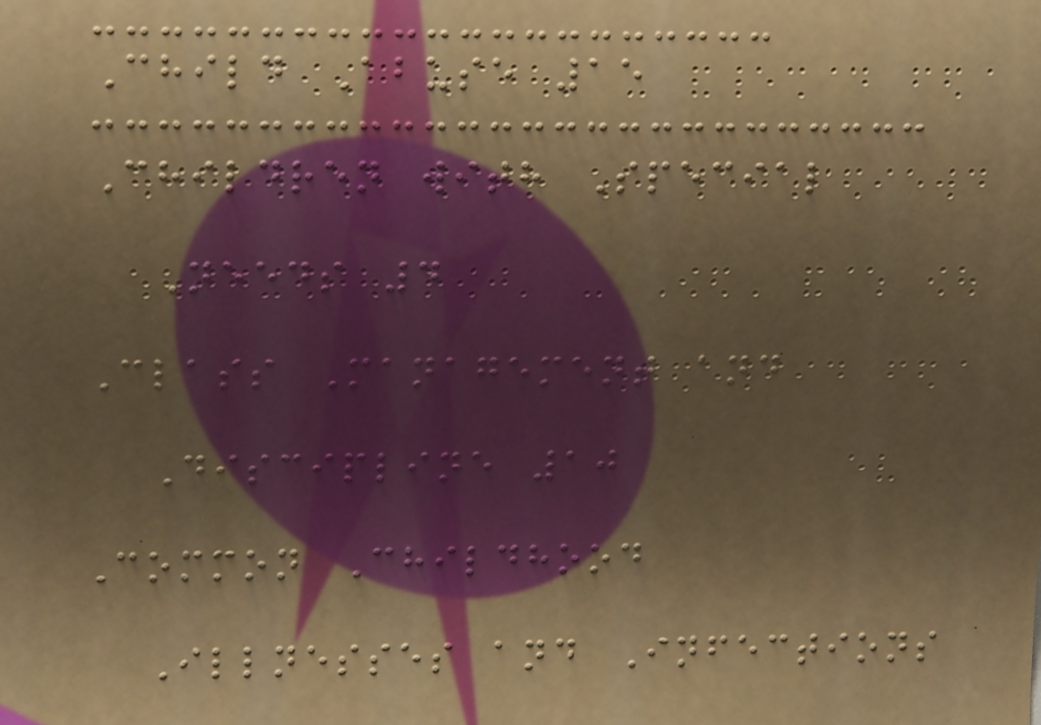Child Abuse 15
Children with Special
Needs 4
Class Management and
Discipline 10
Common Childhood
Illnesses and Infections
